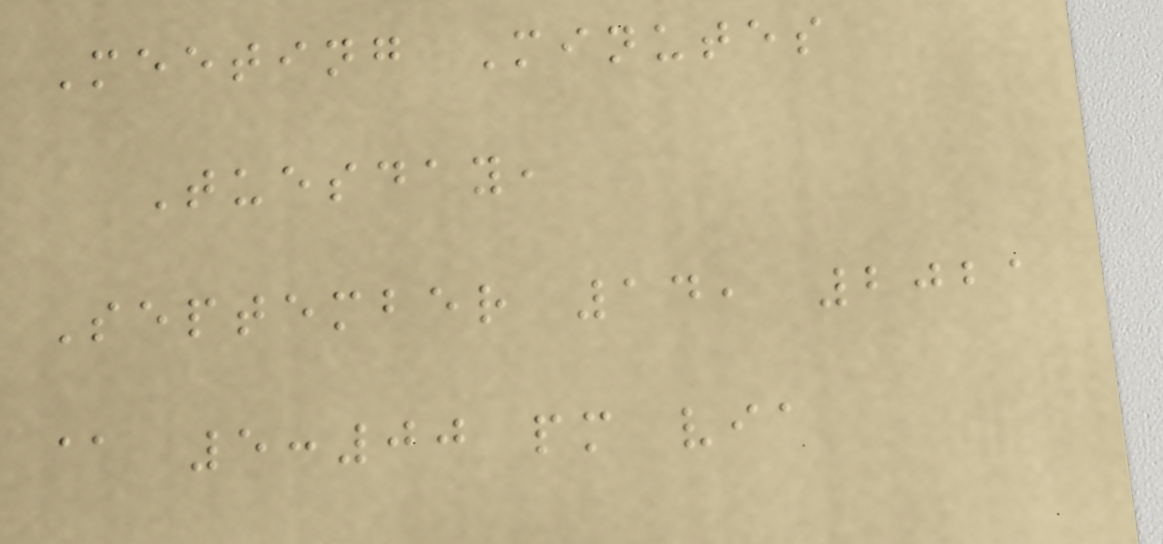Meeting Minutes
Tuesday,
September 14, 2021
@ 5:00 pm via
